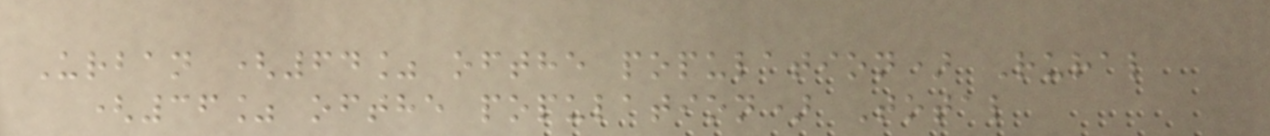Urban (64% ofthe population) Rural
(36% ofthe population) Total
